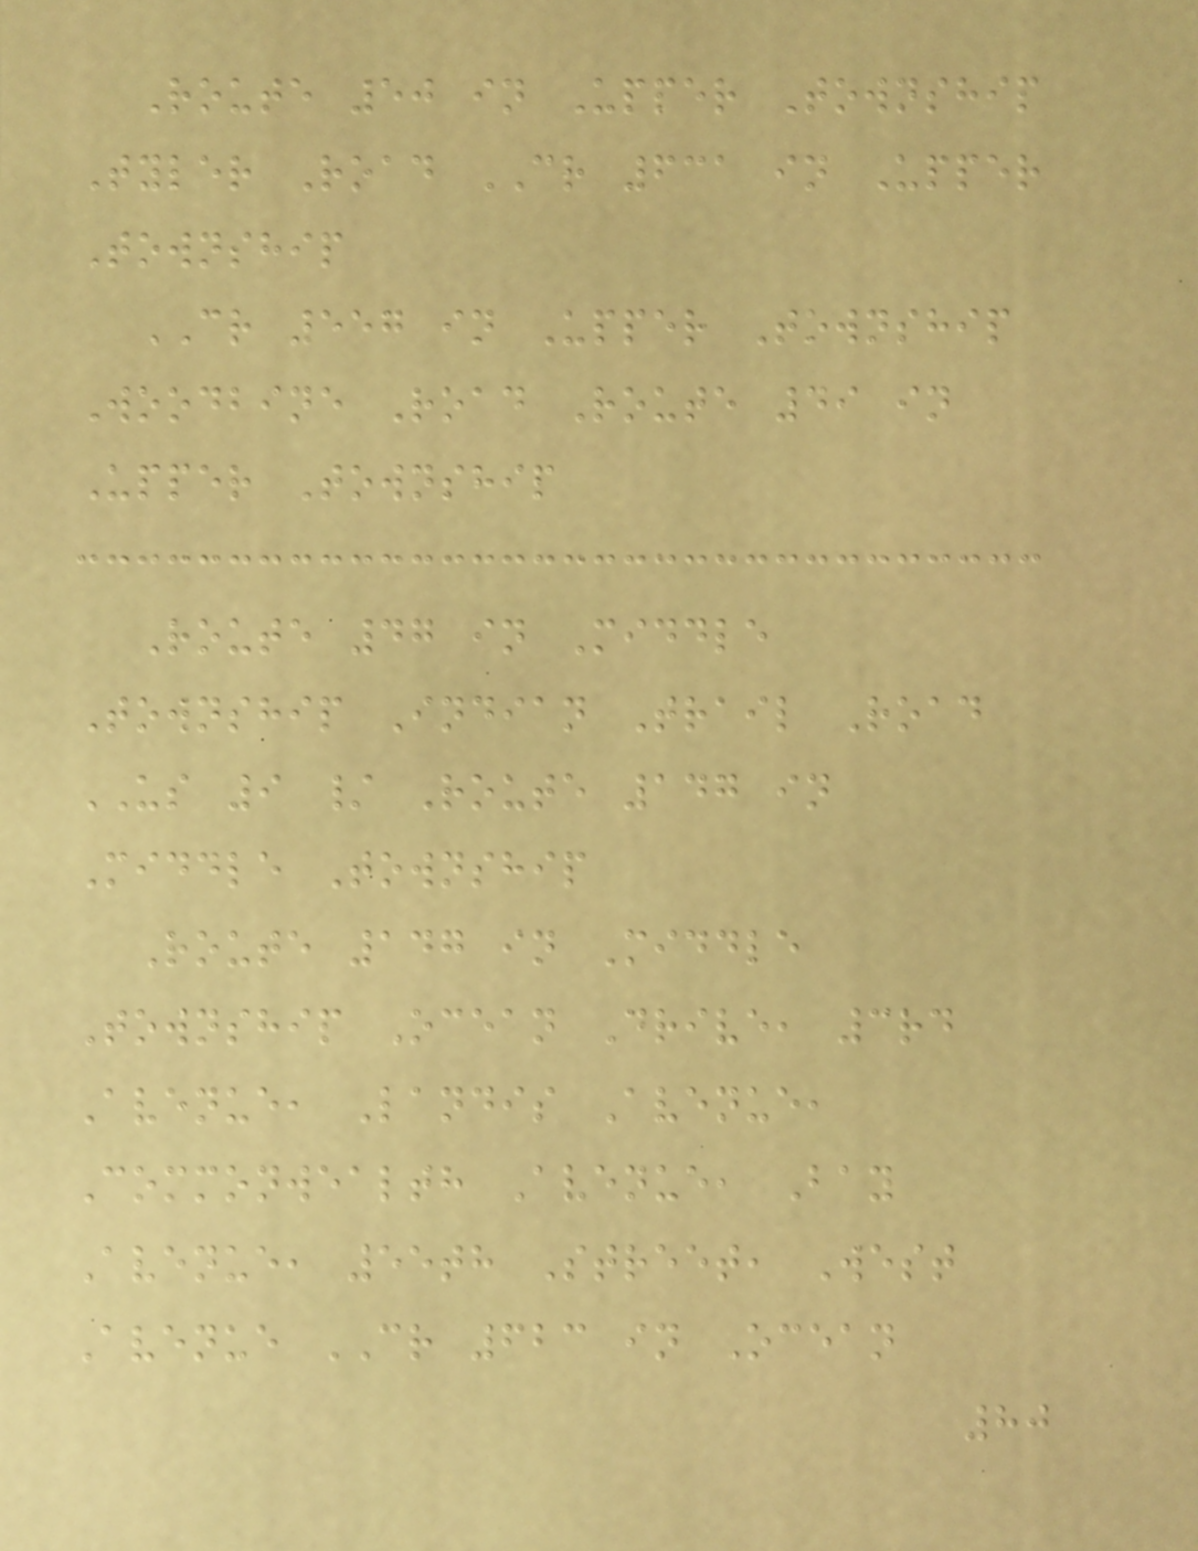Route 50 in Upper Township
Tyler Road CR 631 in Upper
Township
CR 557 in Upper Township
Woodbine Road Route 49 in
Upper Township
Route 47 in Middle
Township Indian Trail Road
US 9 / Route 147 in
Middle Township
Route 147 in Middle
Township Ocean Drive, 3rd
Avenue, Landis Avenue,
Commonwealth Avenue, Bay
Avenue, 55th Street, West
Avenue CR 623 in Ocean
80
